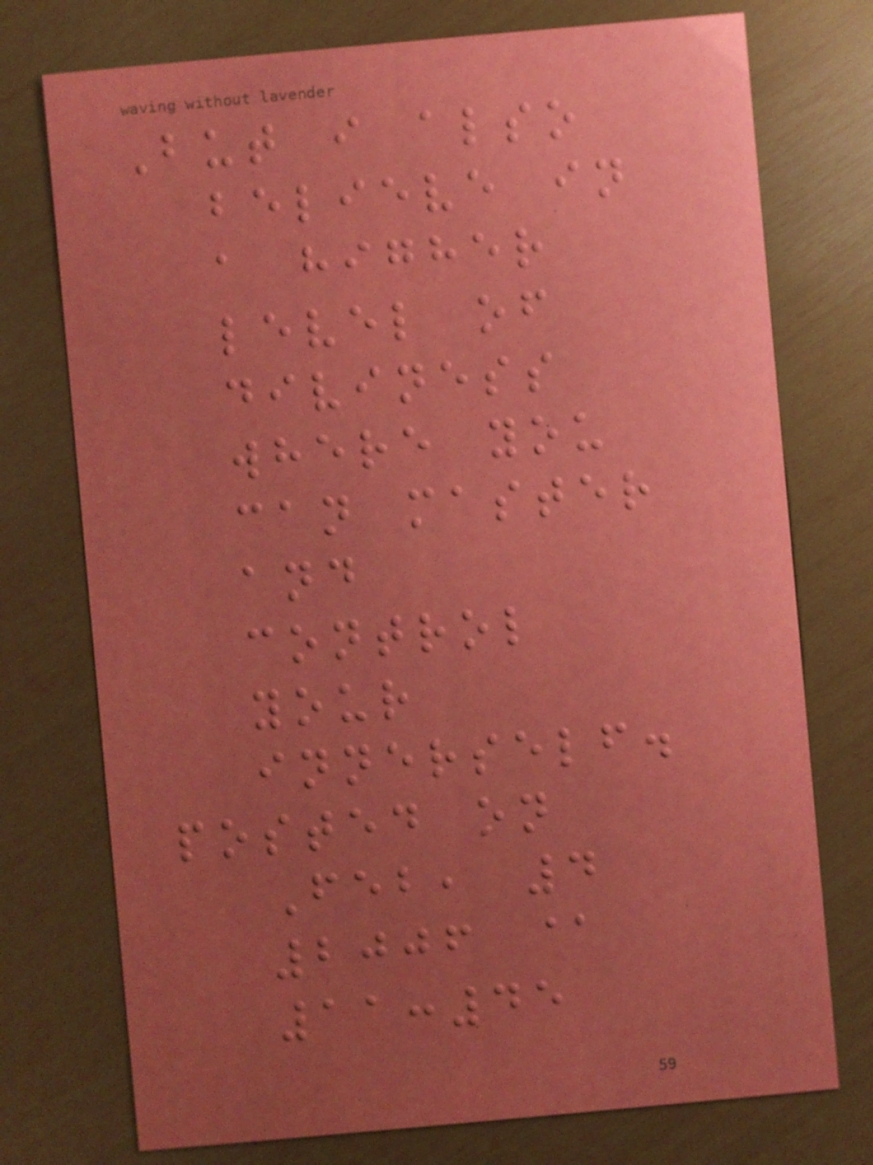But i also
believe in
a higher
level of
diviness
where you
can master
and
control
your
innerself.
posted on
Feb, 4
2006 @
11:45
